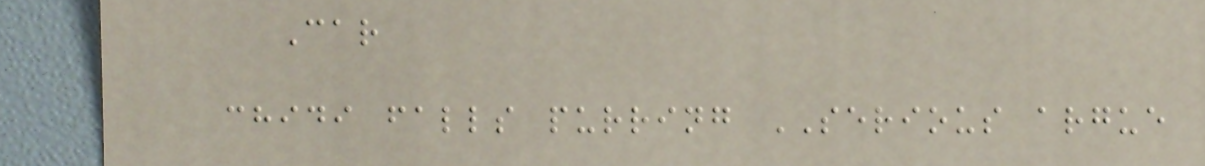Car
chidi falls purring SERIOUS argue
